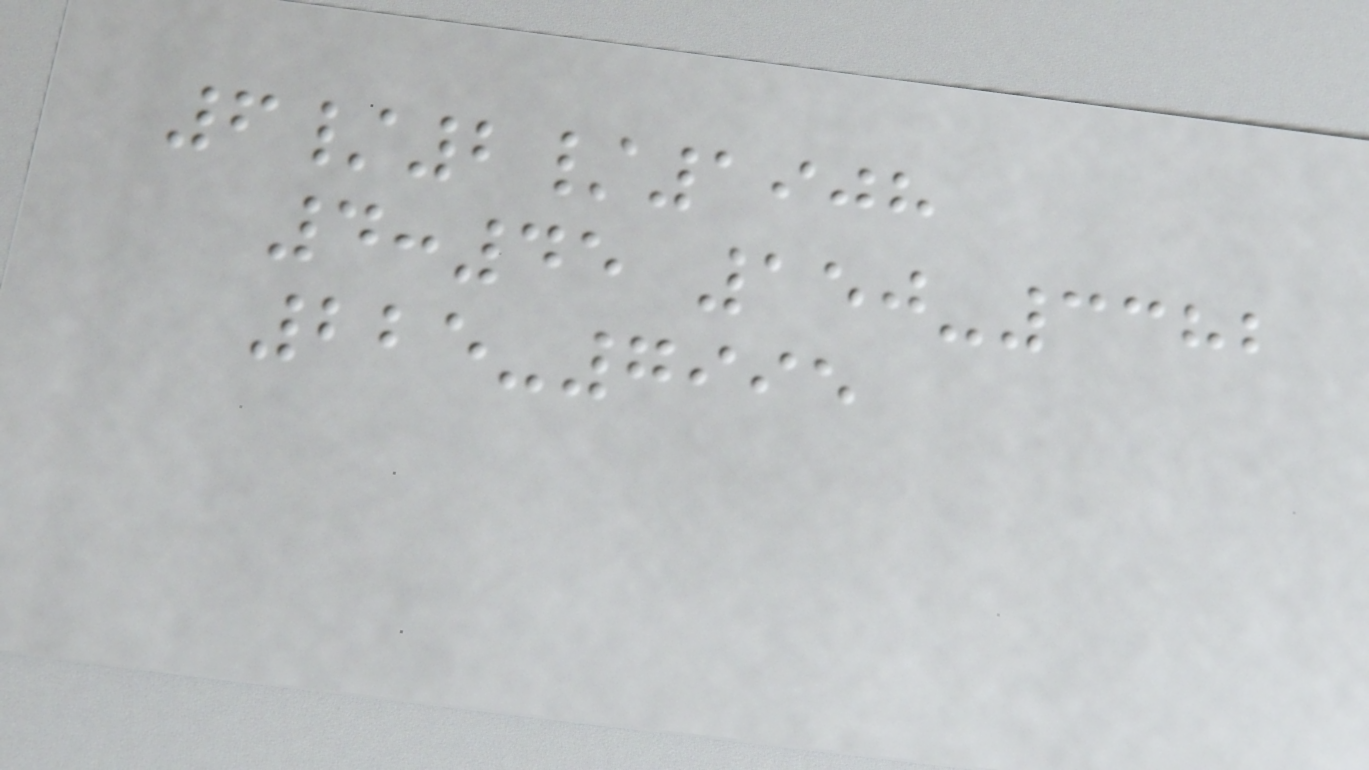6/2/1908
4:45 150-3382
225-7995
